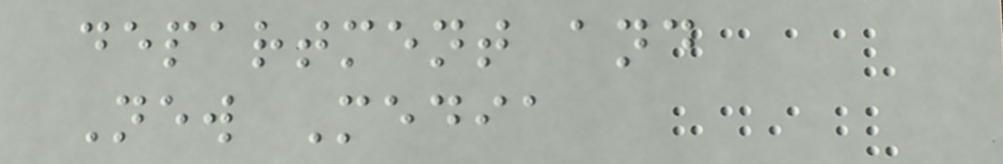department and
New Media
